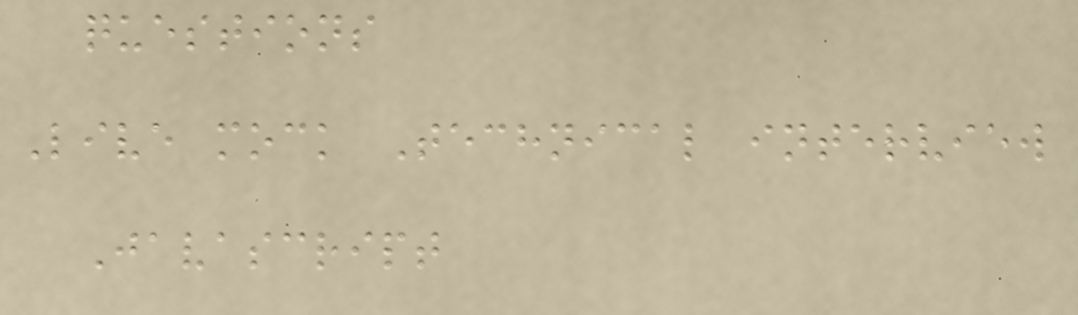questions
Live mock Technical interview
Javascript
